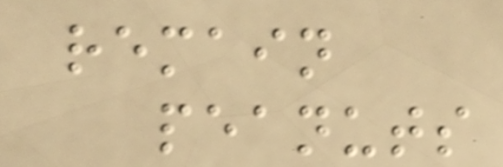remain
peanuts
